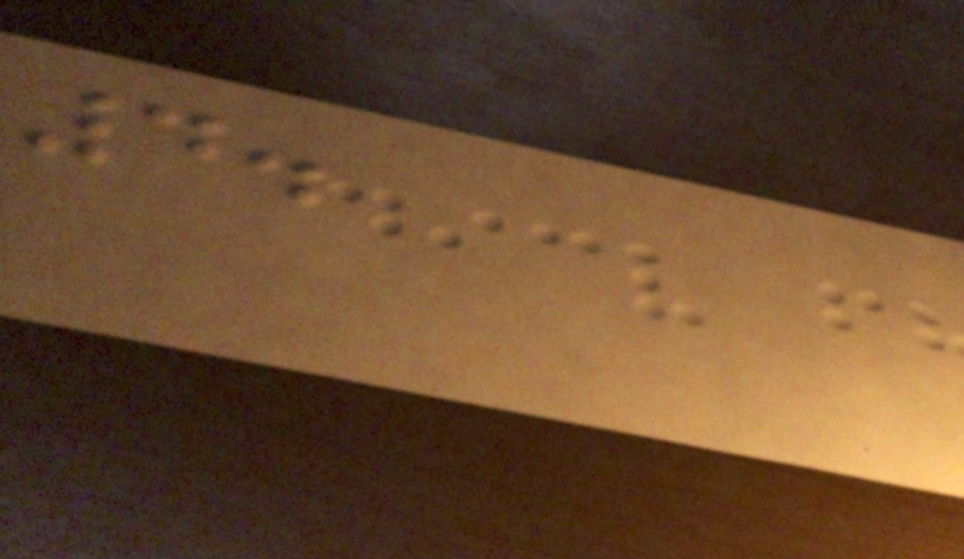4.
